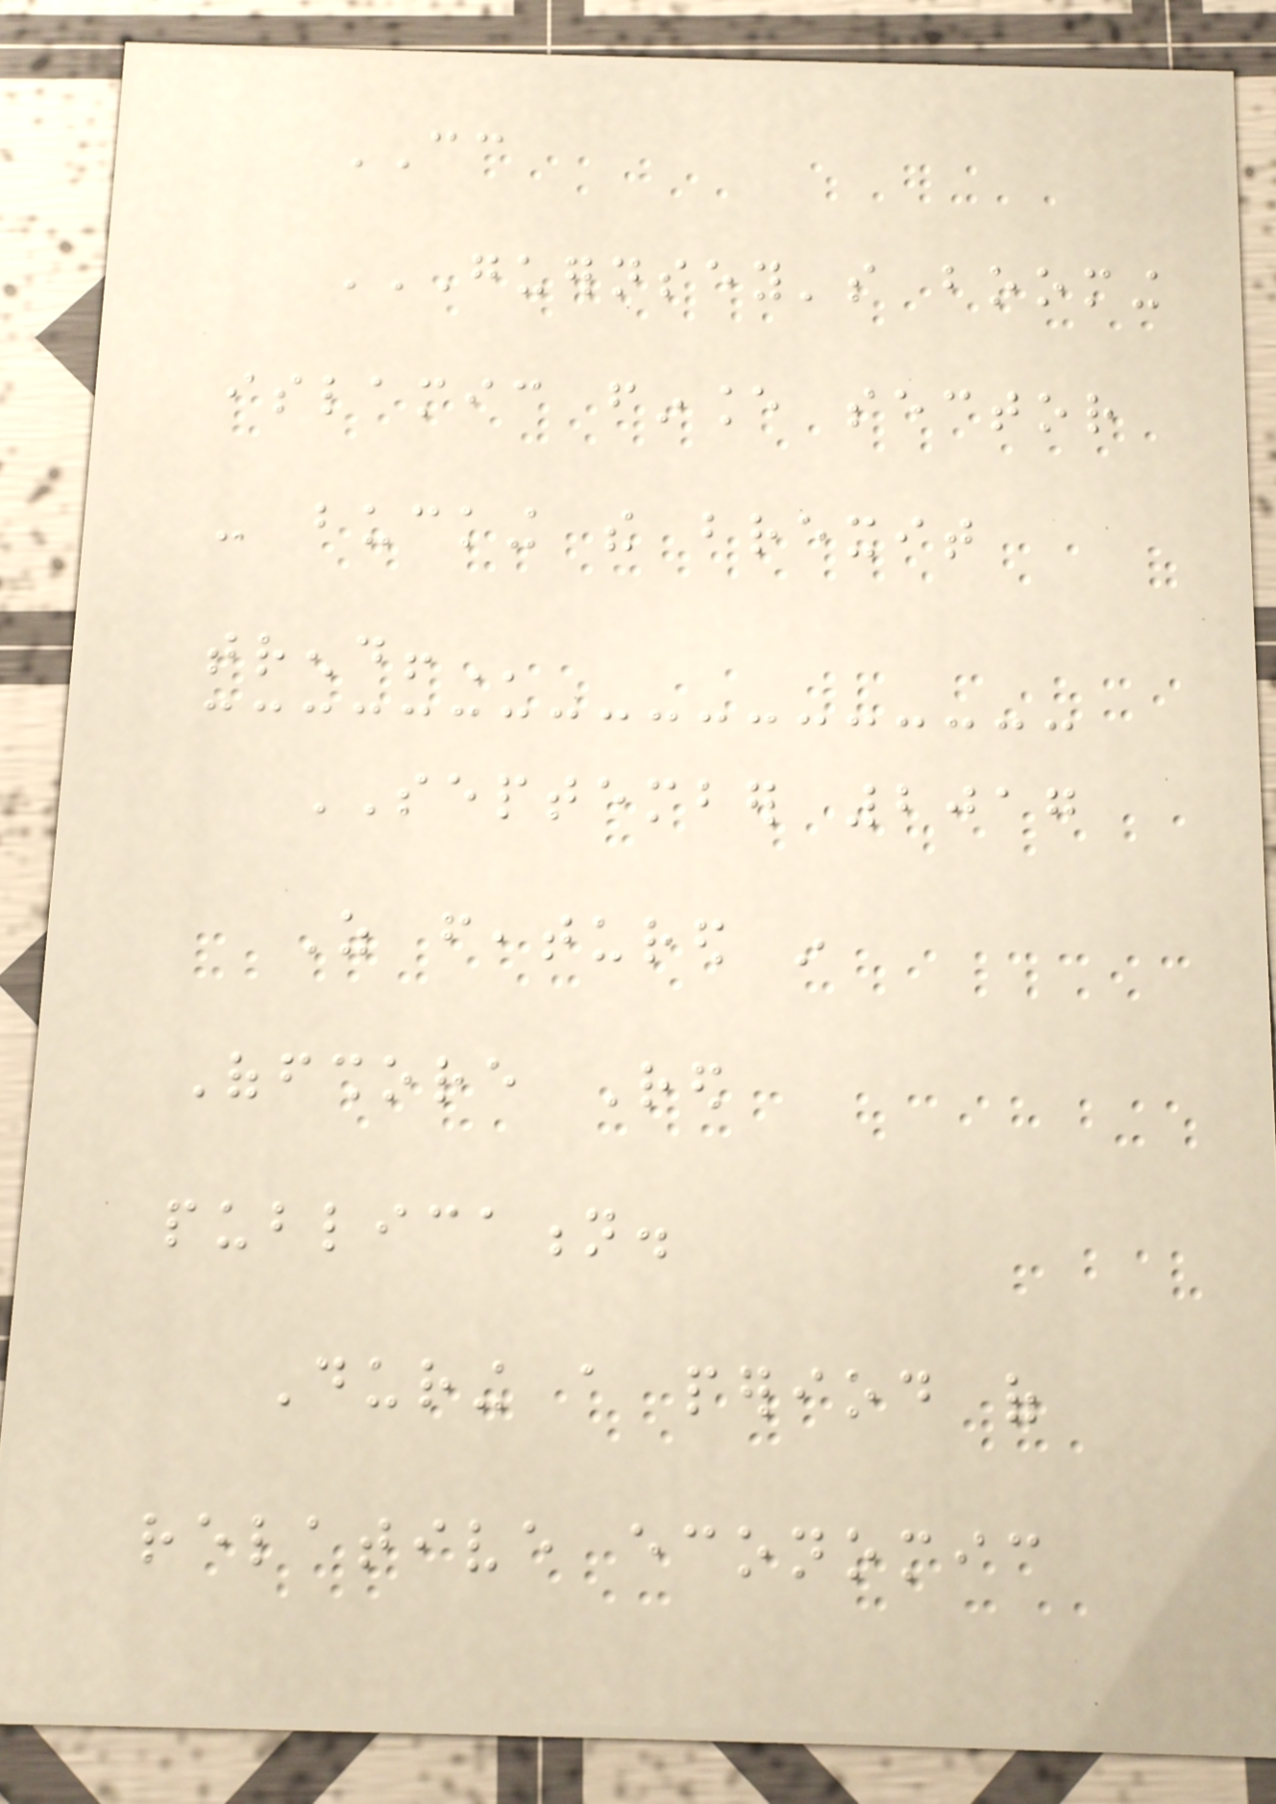CC
GUERNSEY'S BOOMING
ISLAMIC FINANCE SECTOR
- BUCKING THE BREXIT
TREND!
SEPTEMBER 2017
As featured in
Offshore Red
publication.
During a period of
relative economic
